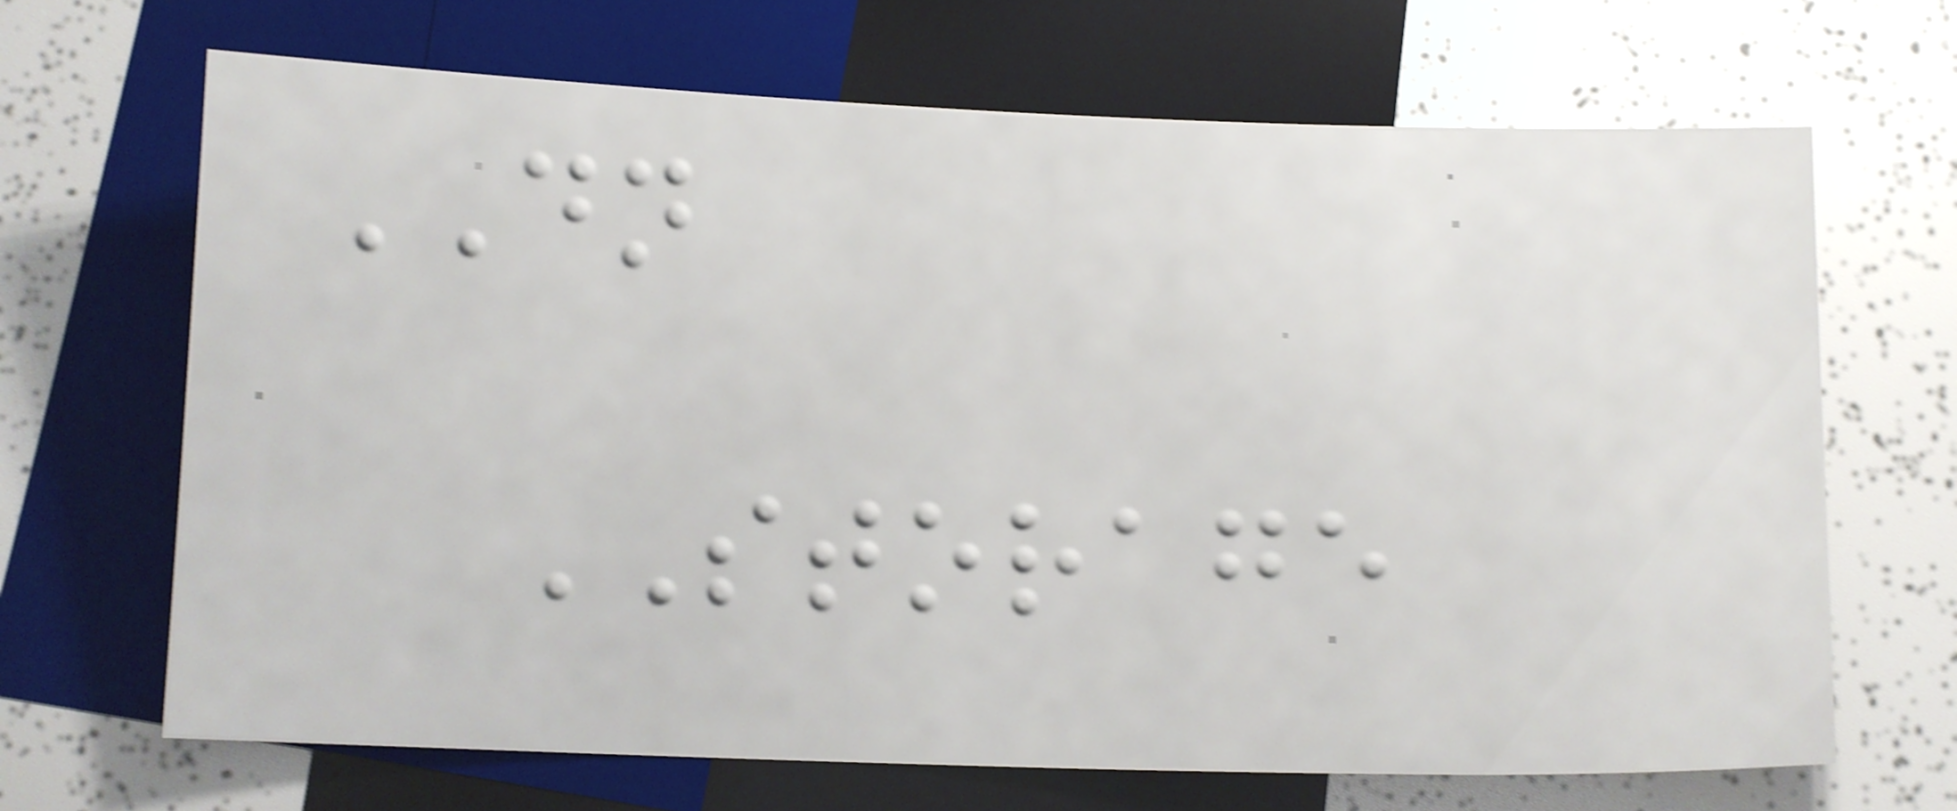DN
STORAGE
